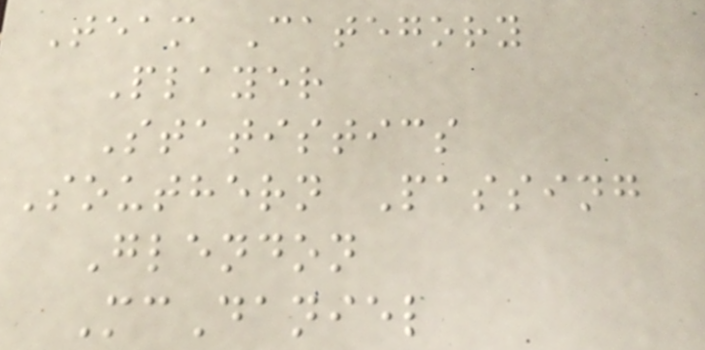Team Category
Player
Statistics
Southern Passing
Glendon
McDaniel
